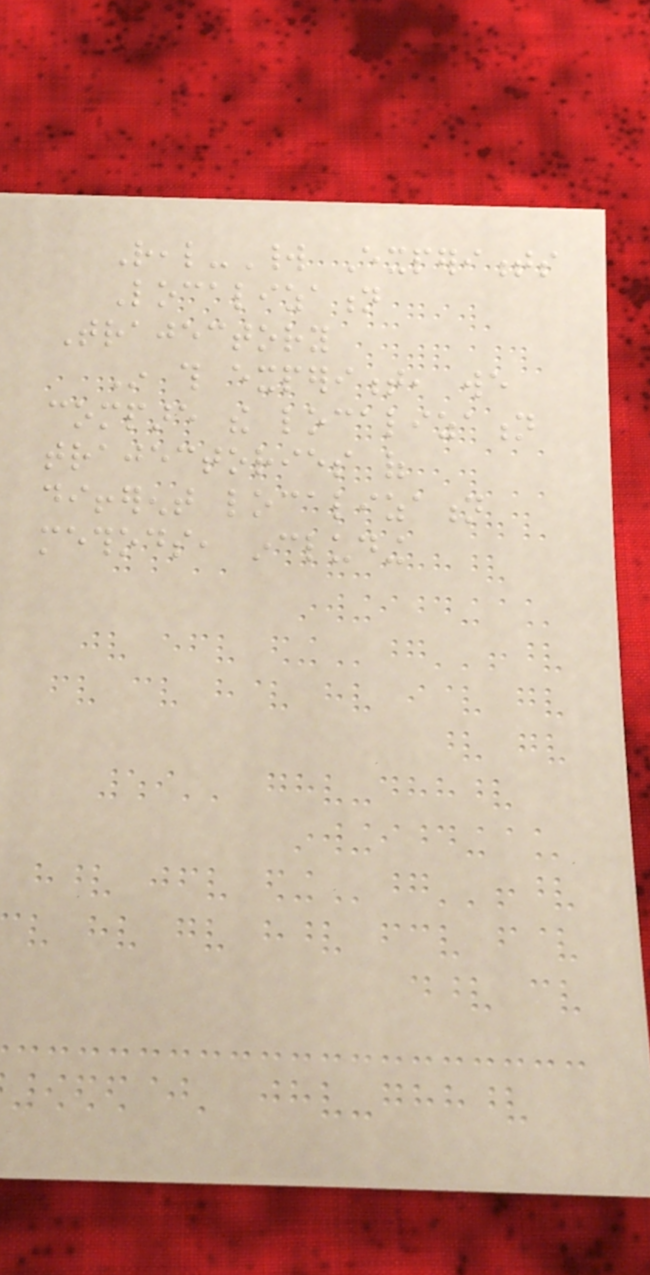Real-World Experiments
Localization
Trajectory
In this experiment, we
compare the localization
trajectories of
different localization
methods, including
